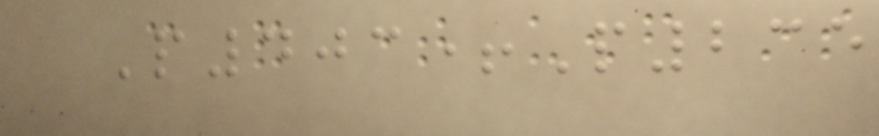P403+P235
